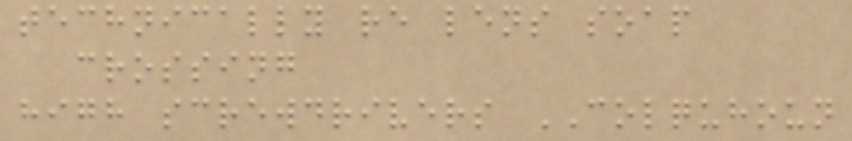technically re lens soap
crossing
high screwdrivers COLQUHOUN
